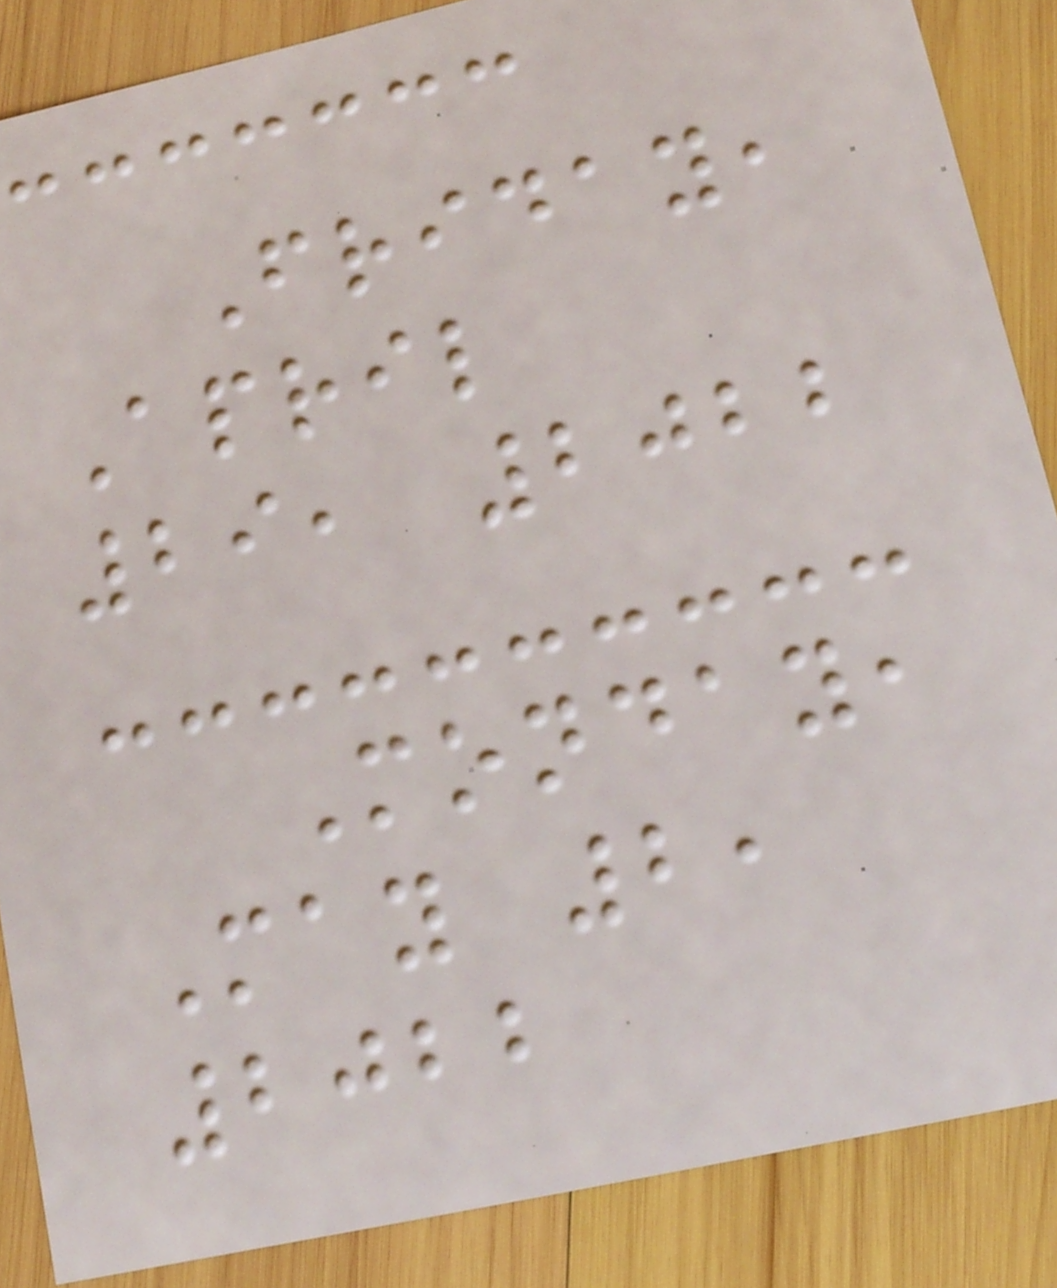Friday,
April
29, 2022
Monday,
May 2,
2022
